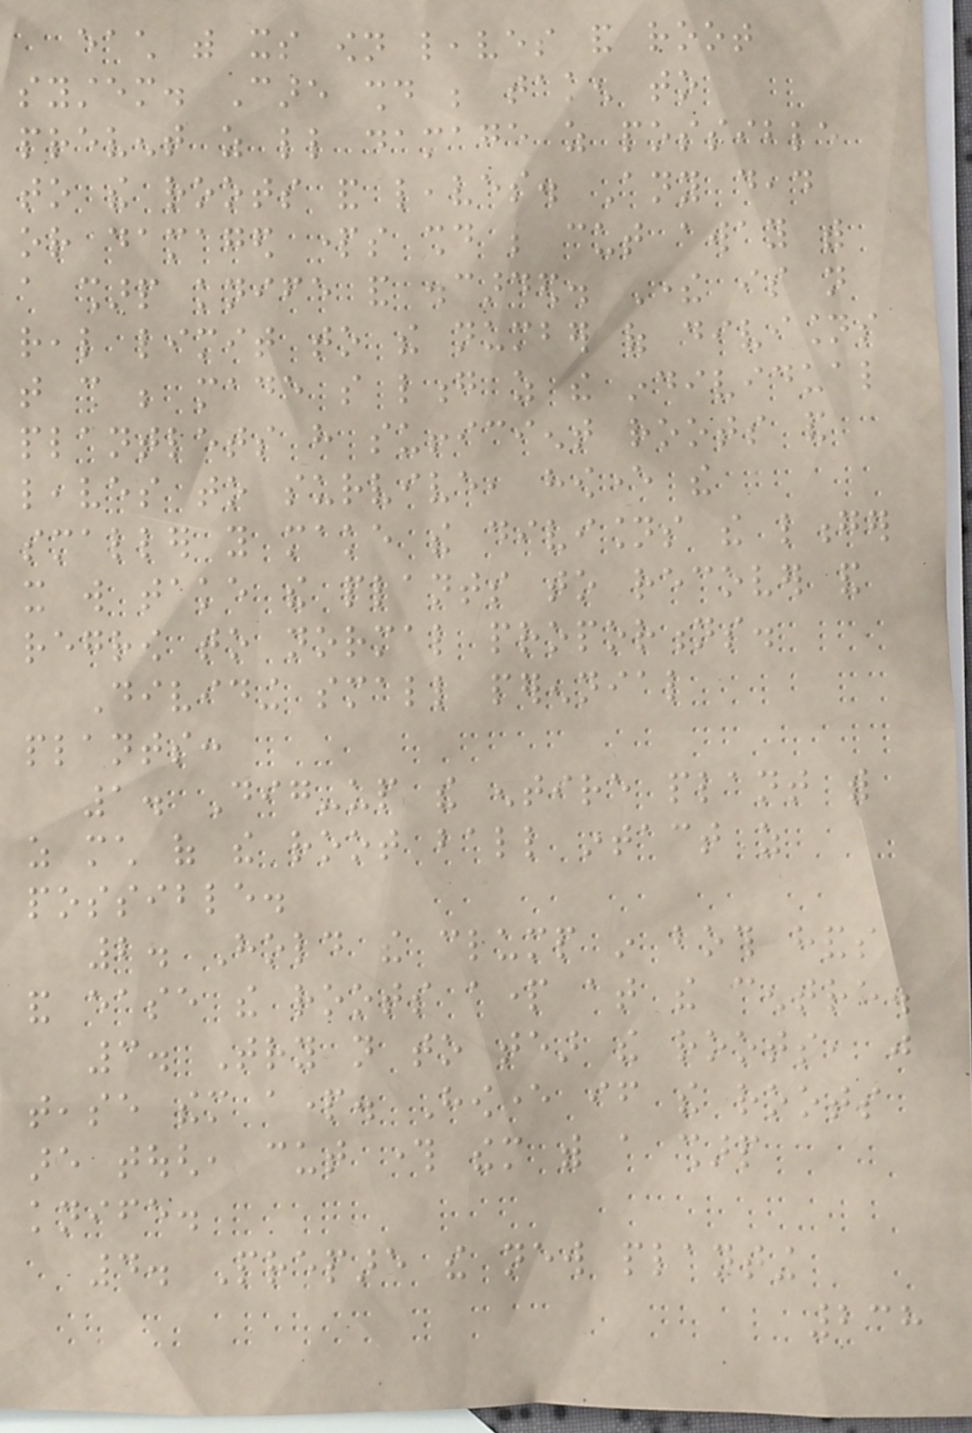each with its own leaves and root
system. Care should be taken to
prevent as little damage as possible
to the roots and leaves. Any dead
or damaged parts should be cut away with
a sharp knife and discarded. There is not
real limit to the number of divisions
that can be made so long as the individual
plantlets have sufficient roots and
leaves to survive, however the
smaller you make the divisions the longer
it will take the plants to recover and
regrow to normal proportions.
Dividing small perennial
plants:
1. Dig-up the entire plant with
as much of the root ball intact as
possible.
2. Hold the clump in both hands
and ease the roots apart at the centre.
3. Try not to tear the roots, just
tease them apart. However if the roots
are tough, cut through them with a sharp
knife.
4. Prepare the new planting
238
